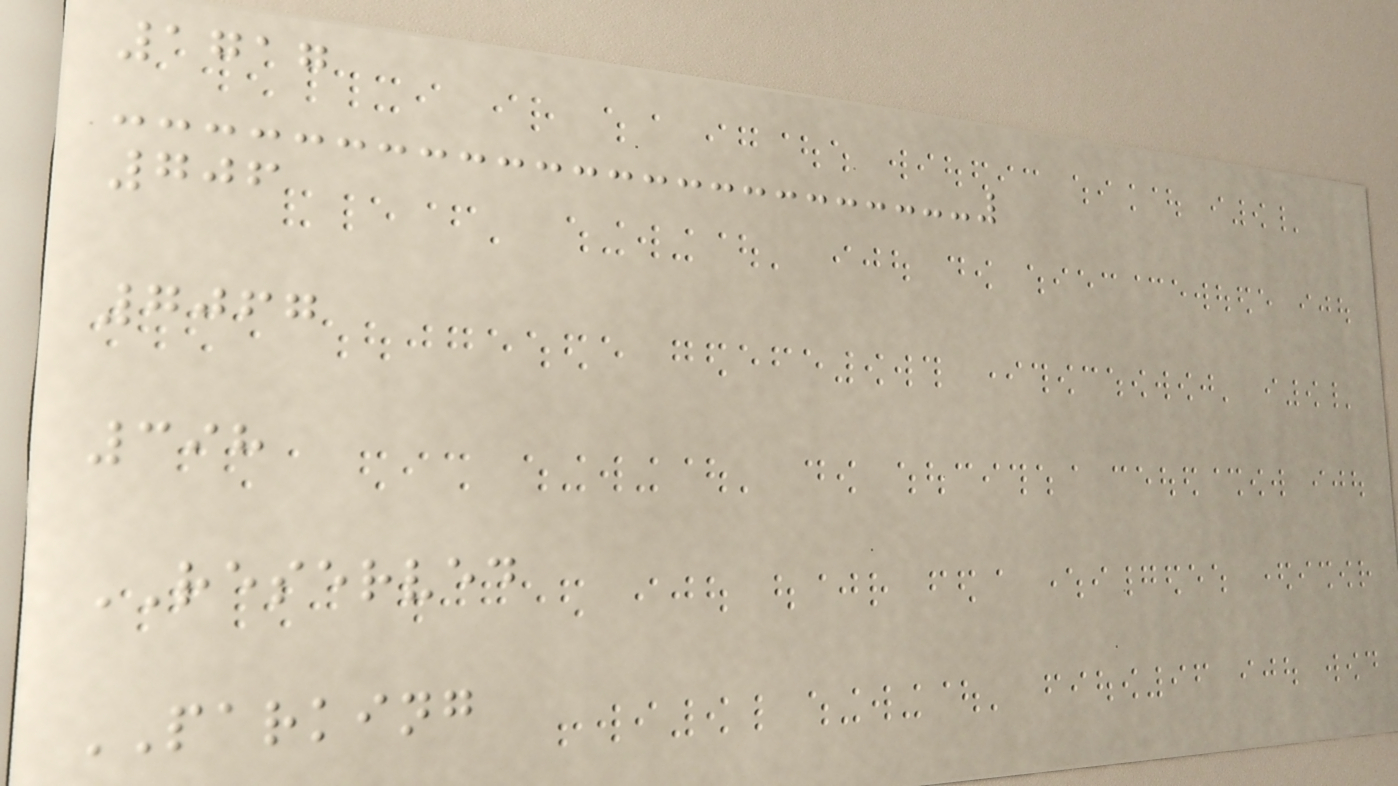1717
706
7067
398
RESERVED
PARKING
